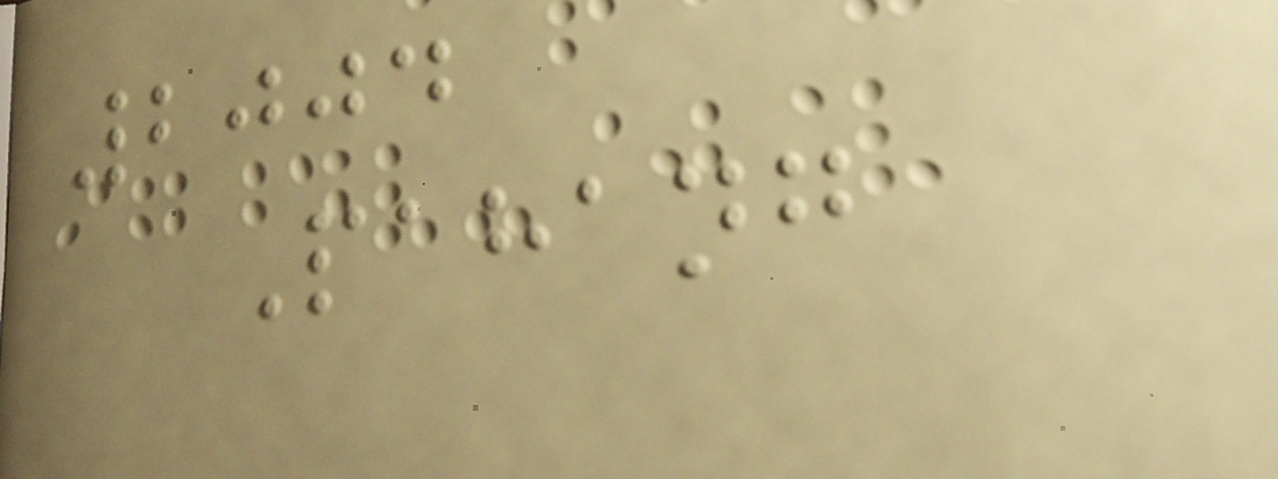2004
Pahang
